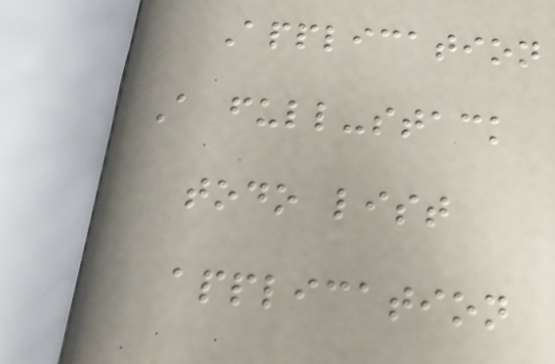Application
A full-stack
todo list
application
